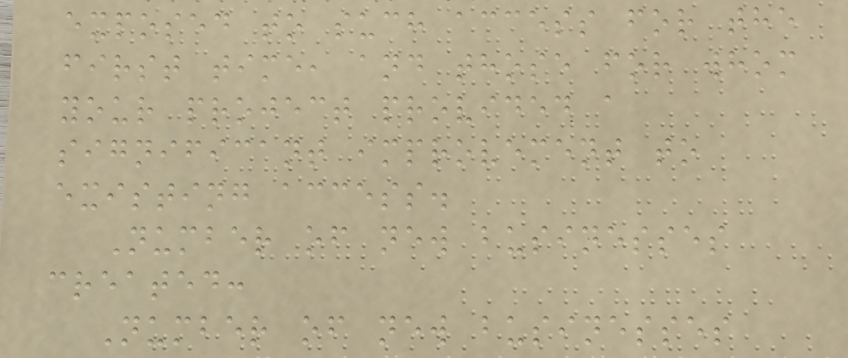exposed to such access for the
first time, and those for whom
your project provided a
significant improvement to
existing access.
Number of new businesses
created:
Number of new businesses
